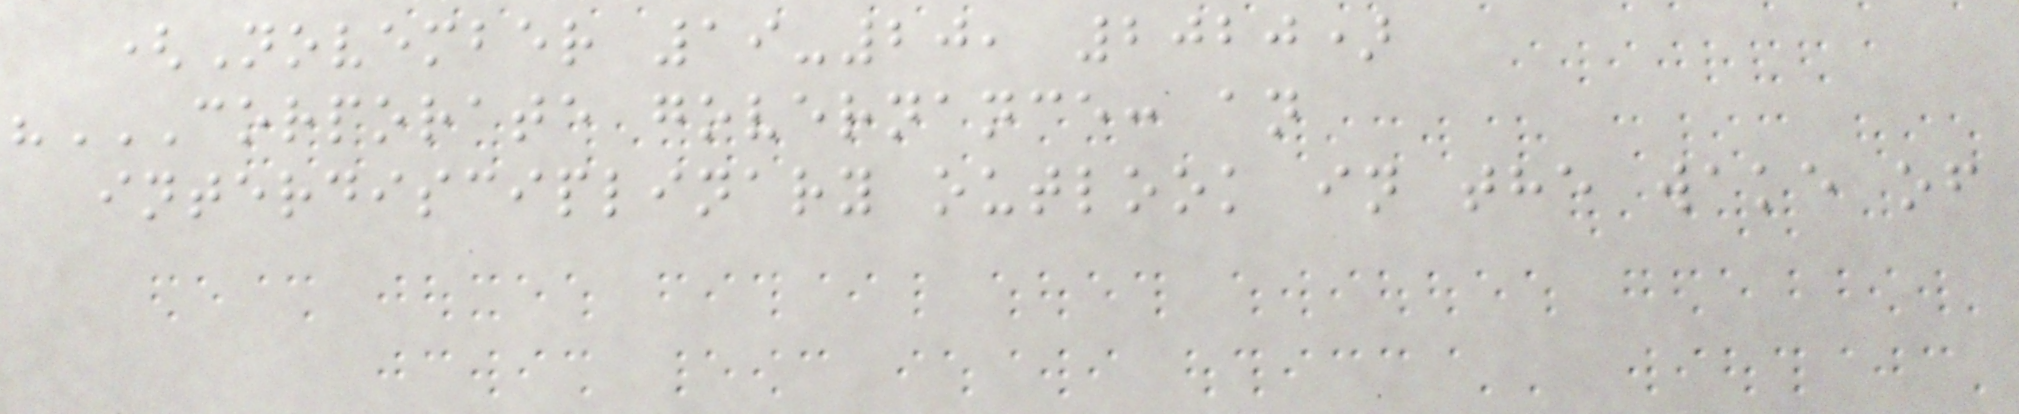(November 19-20, 2020)
"CORPORATE GOVERNANCE: AN
INTERDISCIPLINARY OUTLOOK IN THE WAKE OF
